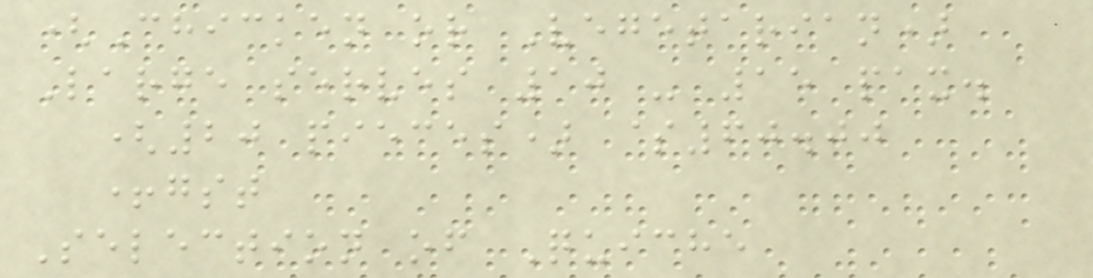(Chicken or Vegetarian)
Large serves 10 - 15 pax.
(20 pieces) $60.00
+gst
Selection of Quiche
